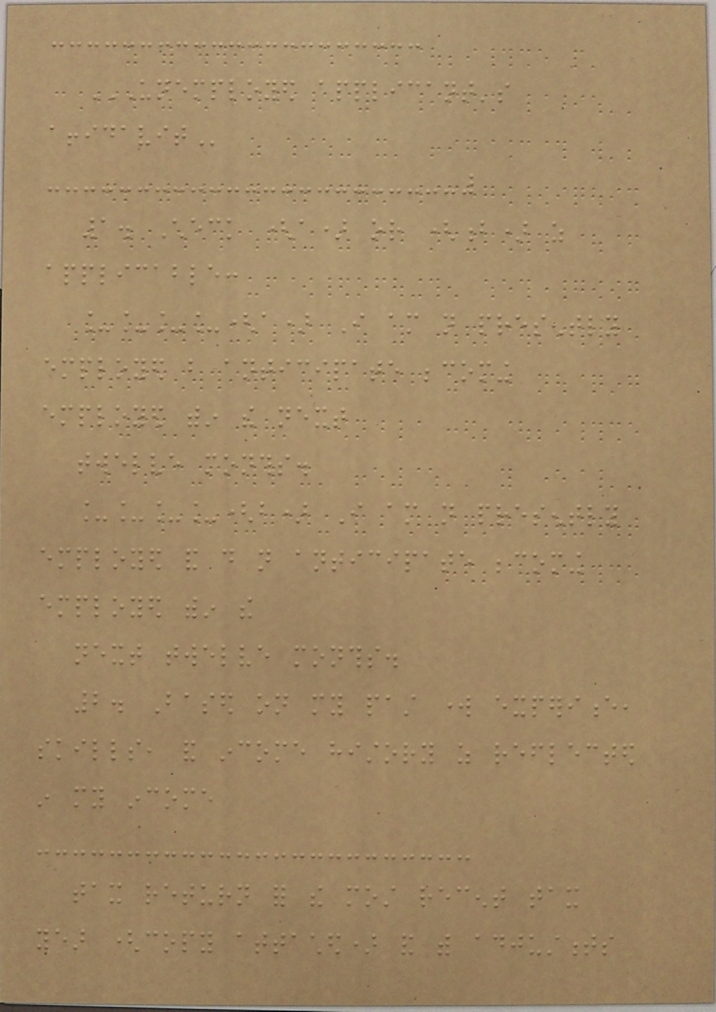UNEMPLOYED APPLICANT'S
AFFIDAVIT
1. Check (a) or (b) as
applicable:
____(a) I am not presently
employed but anticipate becoming
employed within the next
twelve months.
____(b) I am not presently
employed and do not anticipate becoming
employed within the
next twelve months.
2. Based on my past work experience,
skills, and income history as reflected
in my income
tax return for the most recent tax
year (copy attached) and with adjustments
